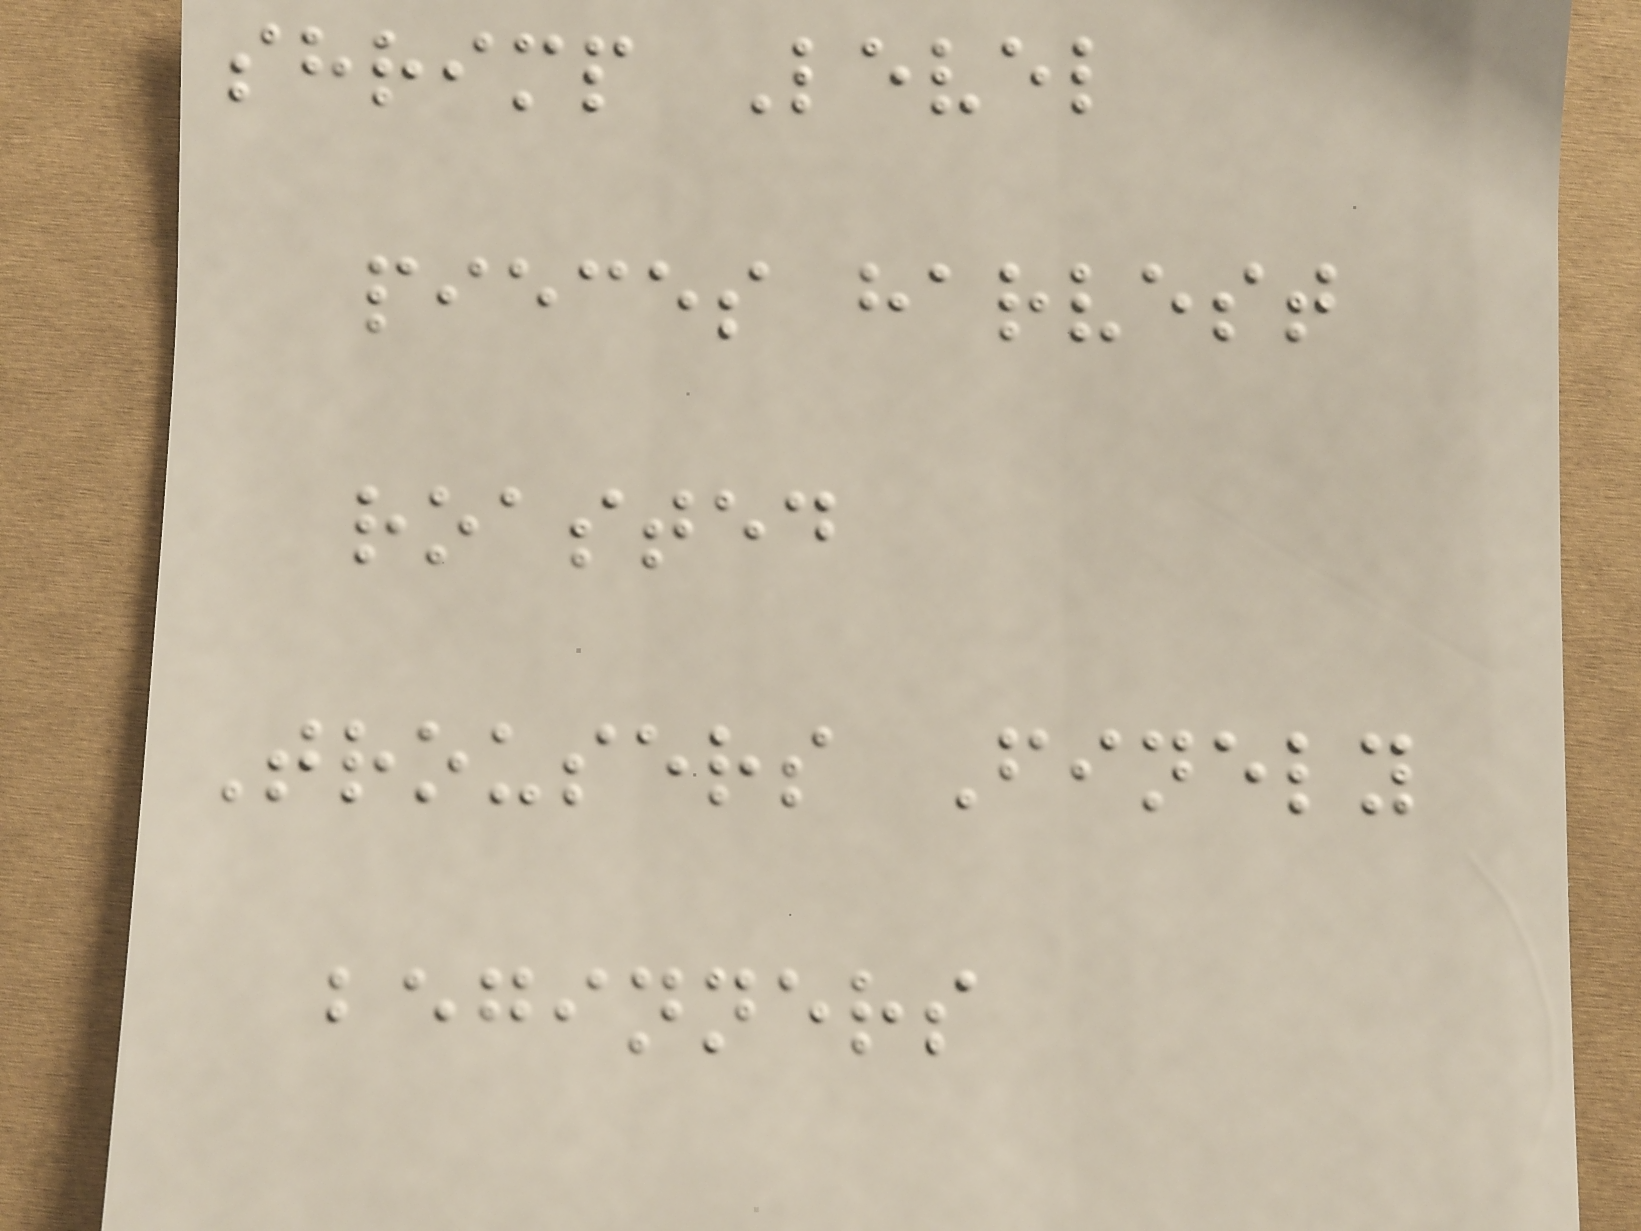shrimp Level
pieces harvest
roasted
Trousers Finely
beginners
